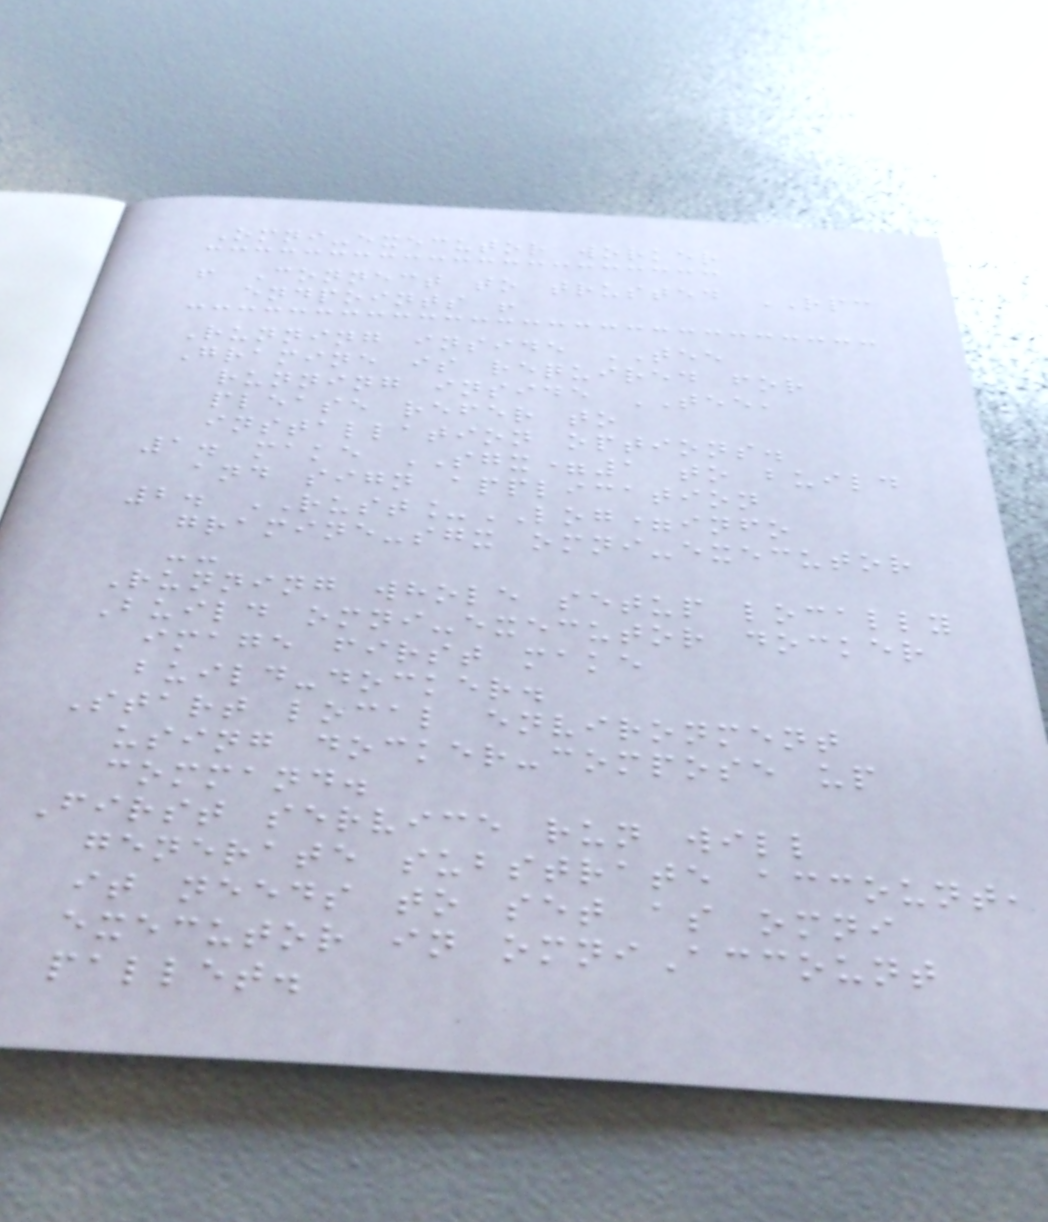Omni-executor worker
! Connect to trusted RPC
endpoints !
Running inside TEE
Gramine is required for
running inside TEE,
please refer to
installation options.
1. make SGX=1 to build
and sign application
2. RUST_LOG=info
gramine-sgx omni-executor
--
Running whole setup locally
Build omni-executor docker
image first make
build-docker.
Start local environment
using docker-compose up
command.
First service run will
generate substrate account,
it needs to set as omni
executor in omniAccount
pallet.
